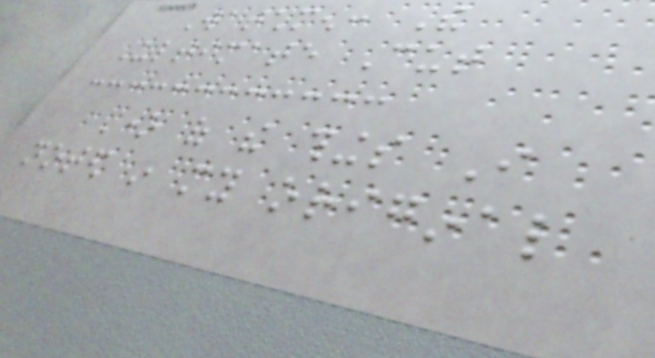Watchmen: The
Ultimate Cut
One of the things I
noted in my original
